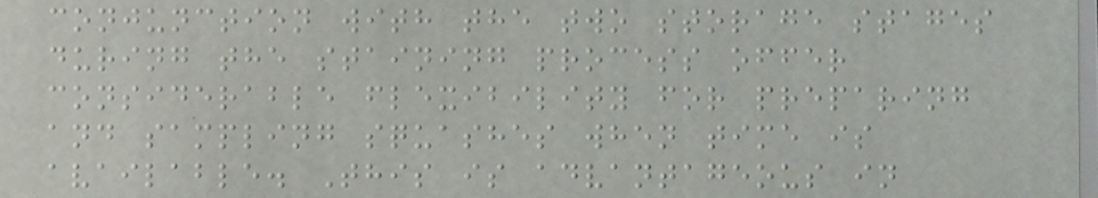conjunction with the two storage stages
during the staining process offer
considerable flexibility for preparing
and sampling squashes when time is
available. This is advantageous in
